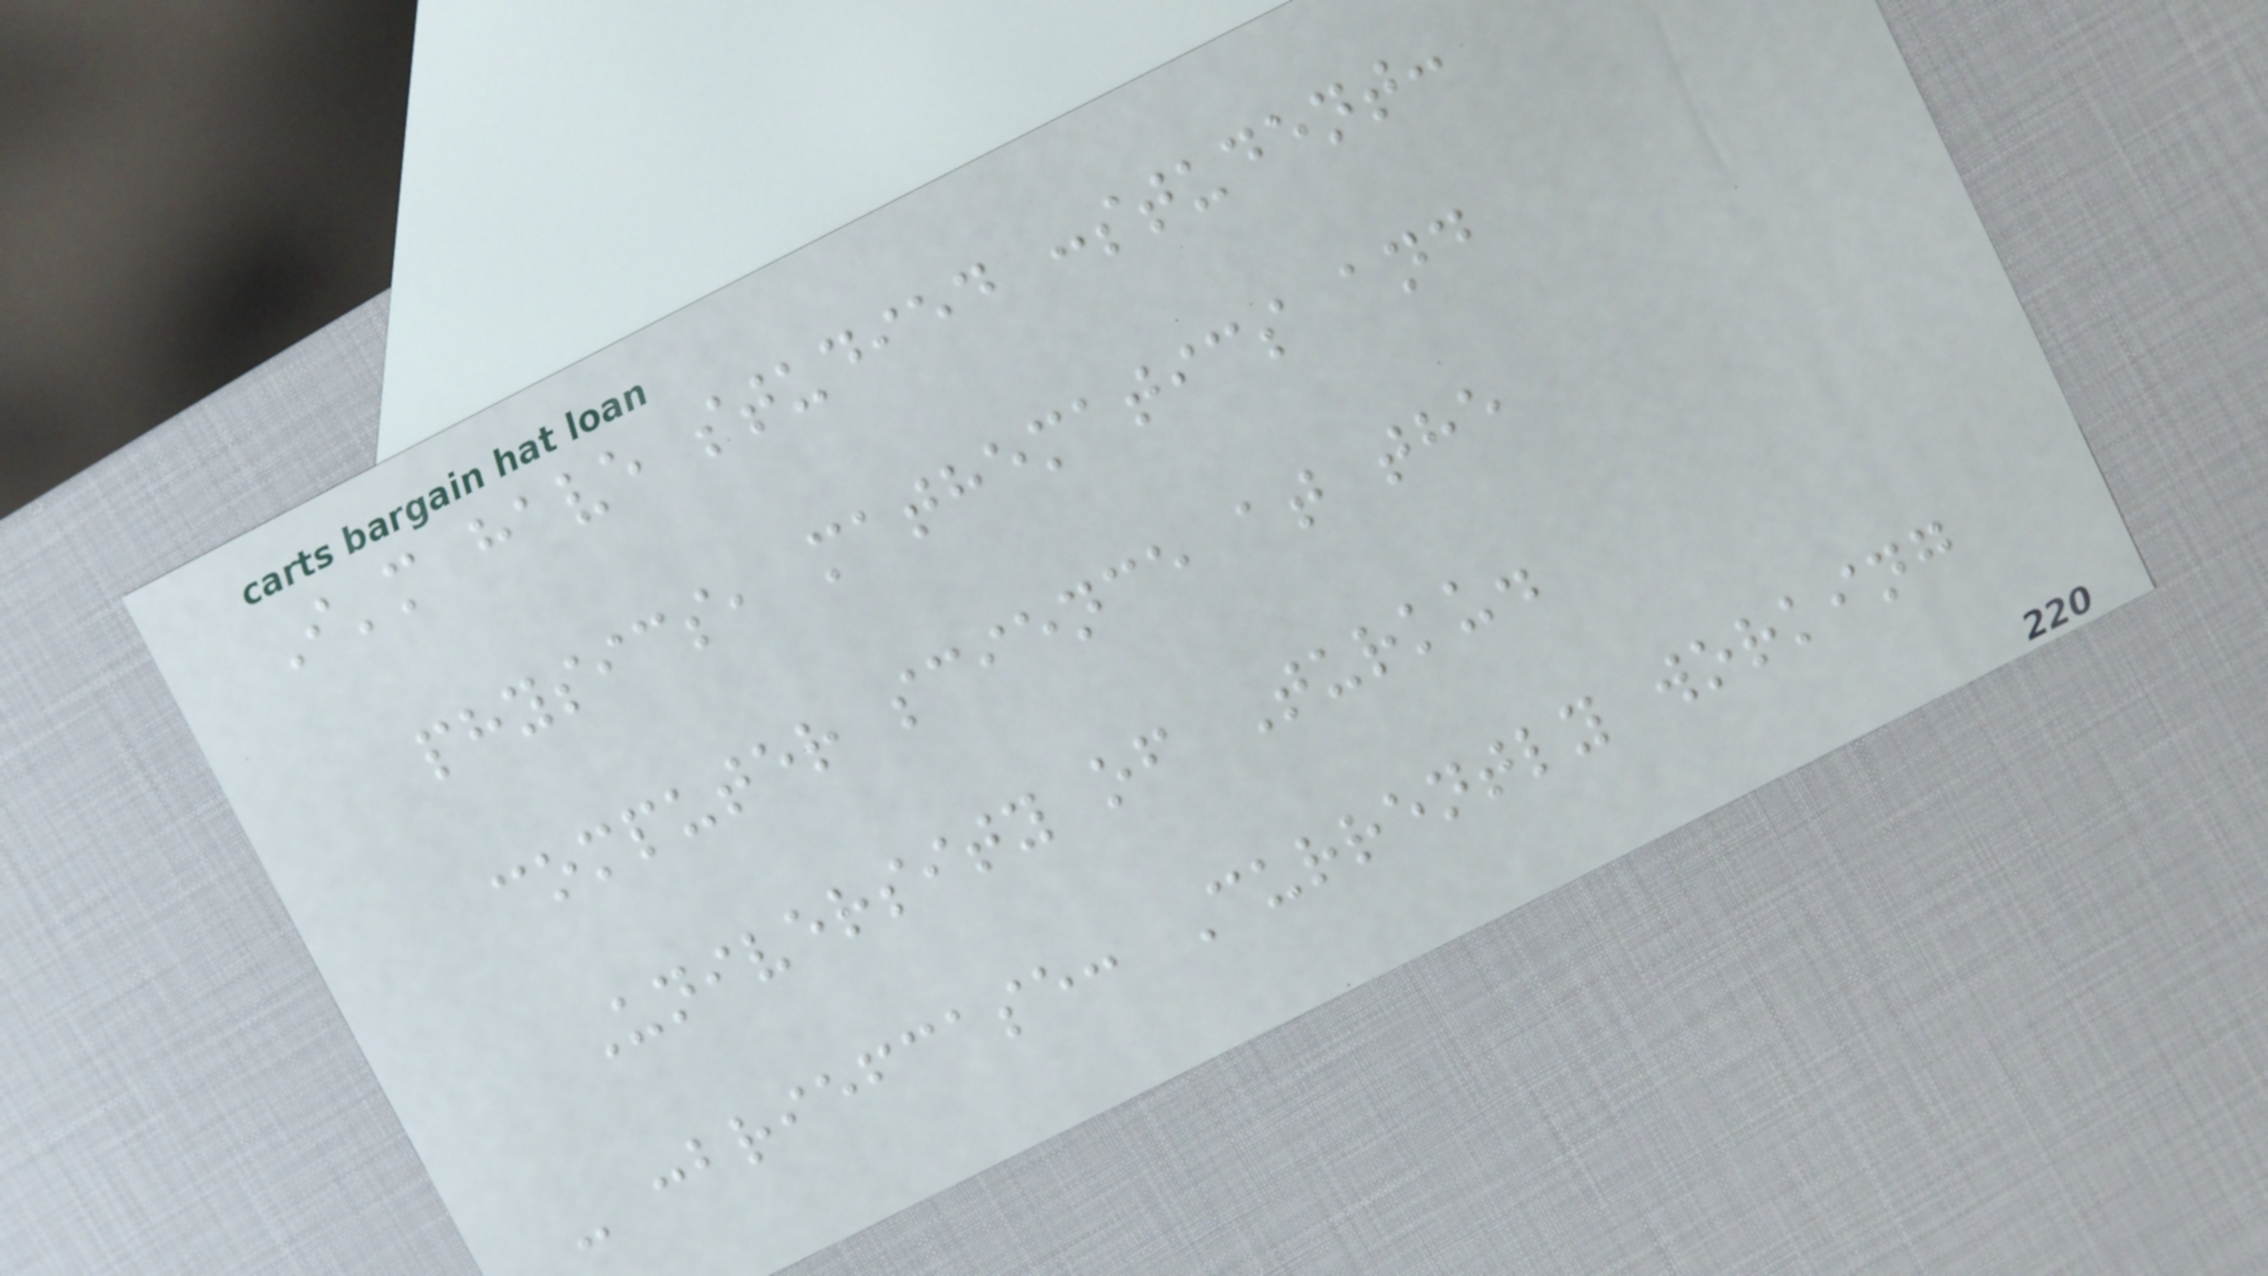I'm have studied :student:
physics, mathematics and
computer science at the
University of Turku.
- :briefcase: Currently working
